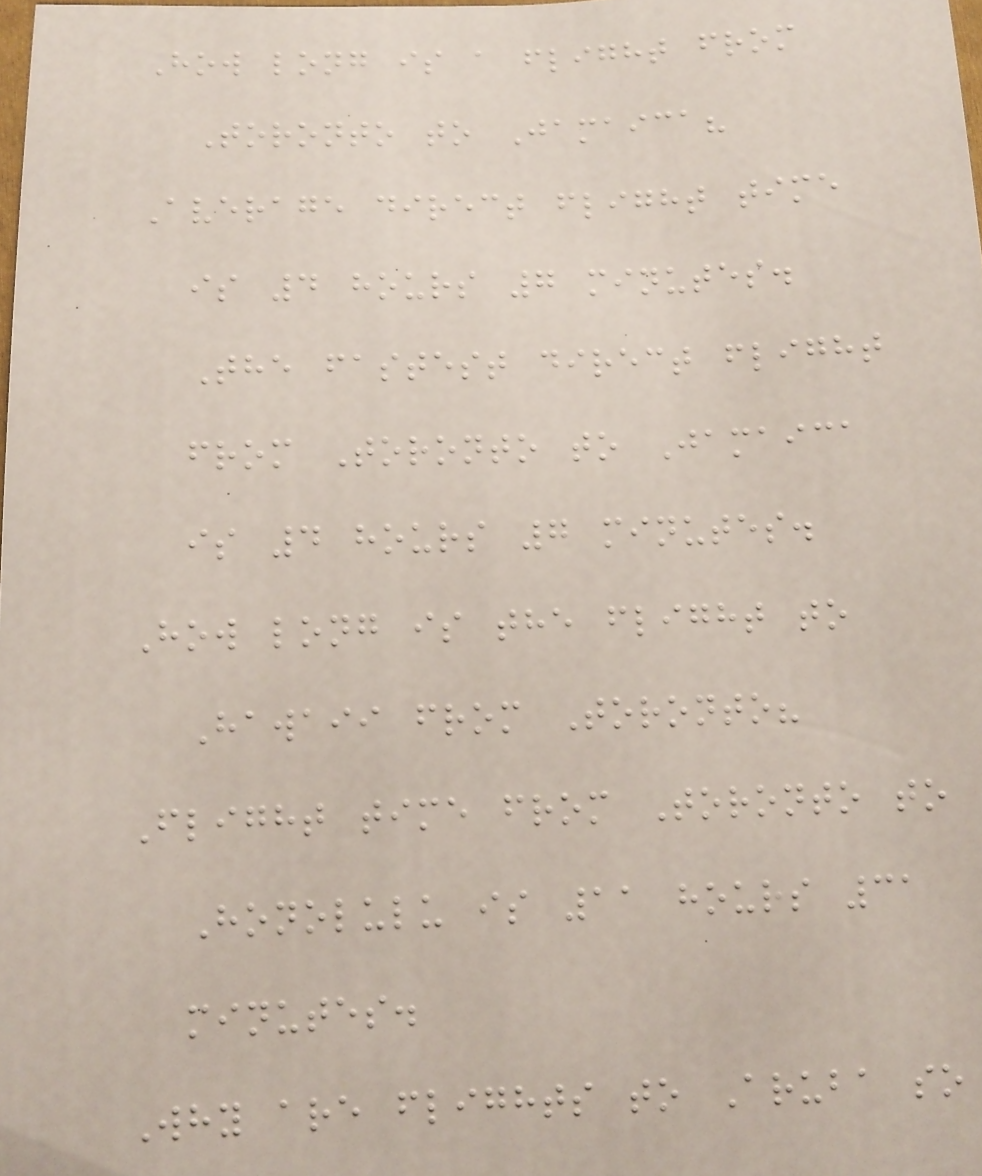How long is a flight from
Toronto to Jamaica?
Average direct flight time
is 4 hours 7 minutes.
The fastest direct flight
from Toronto to Jamaica
is 4 hours 7 minutes.
How long is the flight to
Hawaii from Toronto?
Flight time from Toronto to
Honolulu is 11 hours 31
minutes.
Why are flights to Aruba so
